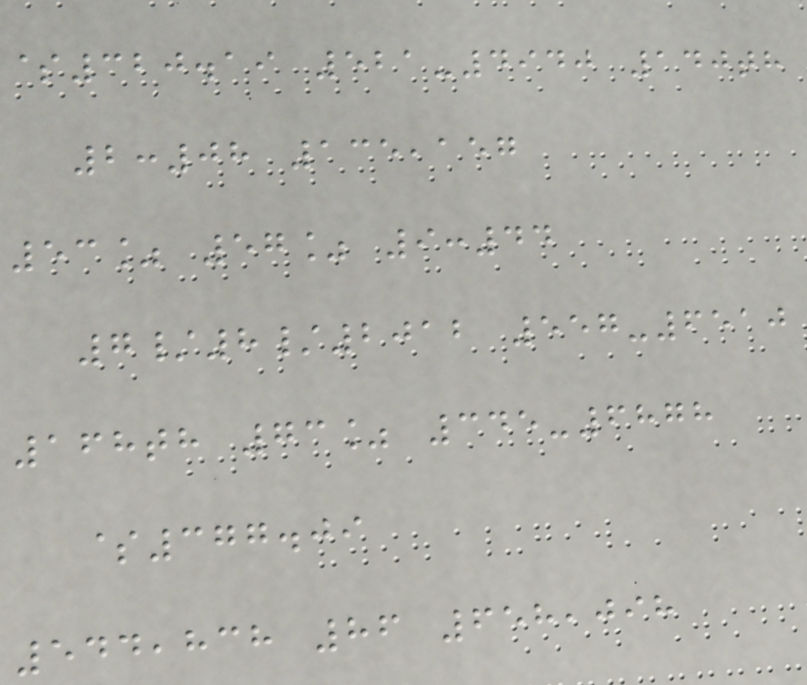$320.19 521-4940 140th
2:08 135,157
53% 57% 9:44
7/8/2012 557-6510
168th 73% 345-6878
$377.09
544,838 86 658,098
